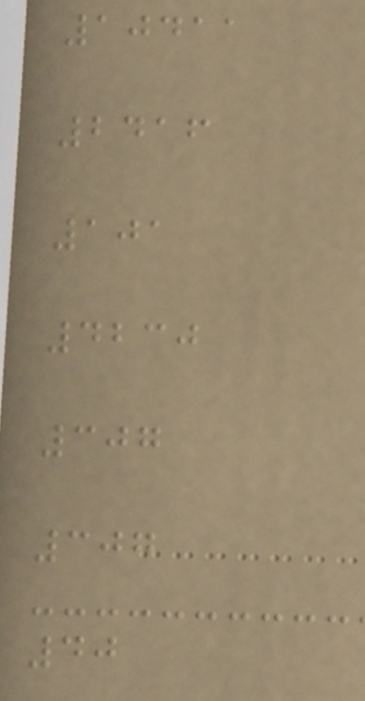10411
2416
101
4230
307
307
40
